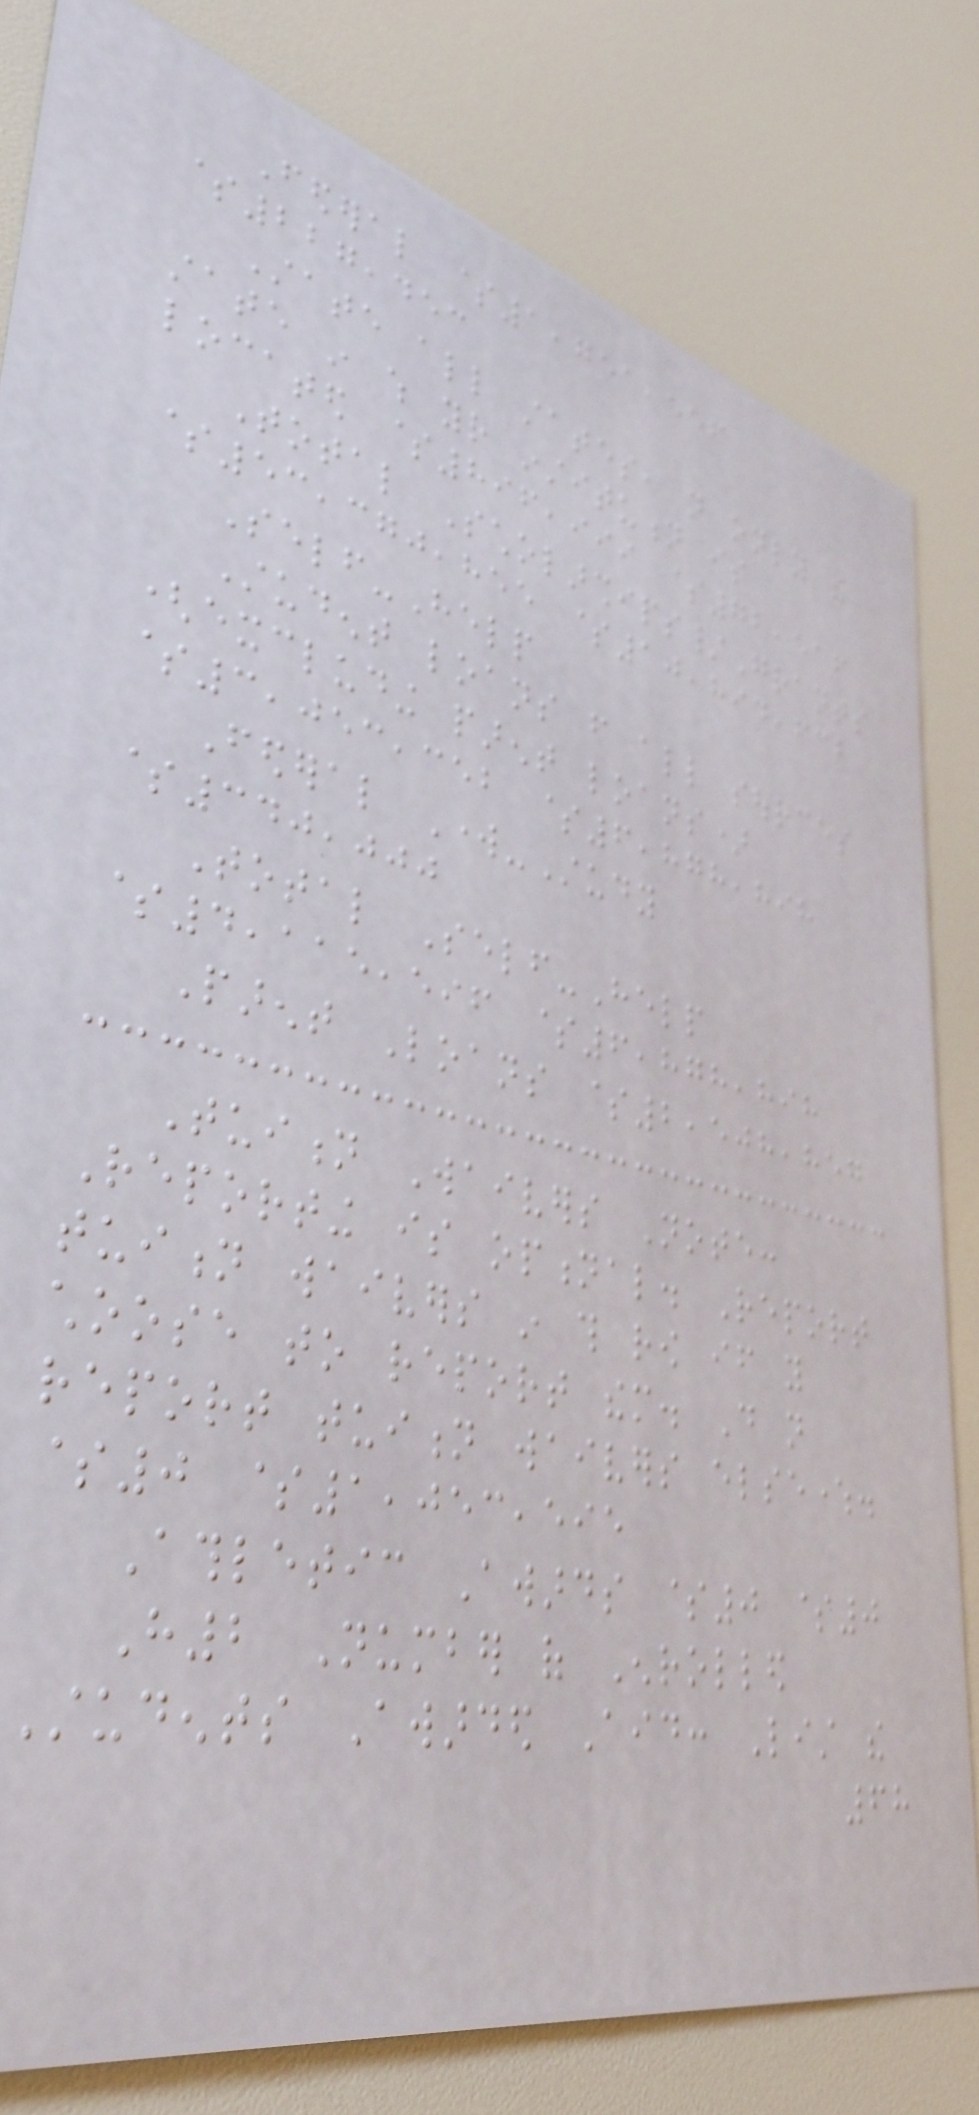Federal $1,751,556
$227,453
State all states, not only the
state in which your institution is
located $896,999 $72,516
Total Scholarships/Grants
$53,370,855 $10,894,632
Self-Help
Student loans from all sources
(excluding parent loans)
$3,053,352 $6,878,898
Federal Work-Study
$340,000
Total Self-Help
$4,115,596 $6,878,898
Parent Loans $2,508,857
Tuition Waivers Note:
Reporting is optional. Report
tuition waivers in this row if you
choose to report them. Do not
report tuition waivers elsewhere.
$0 $1,053,595
Athletic Awards $0 $0
H2 Number of Enrolled
Students Awarded Aid: List the
68
